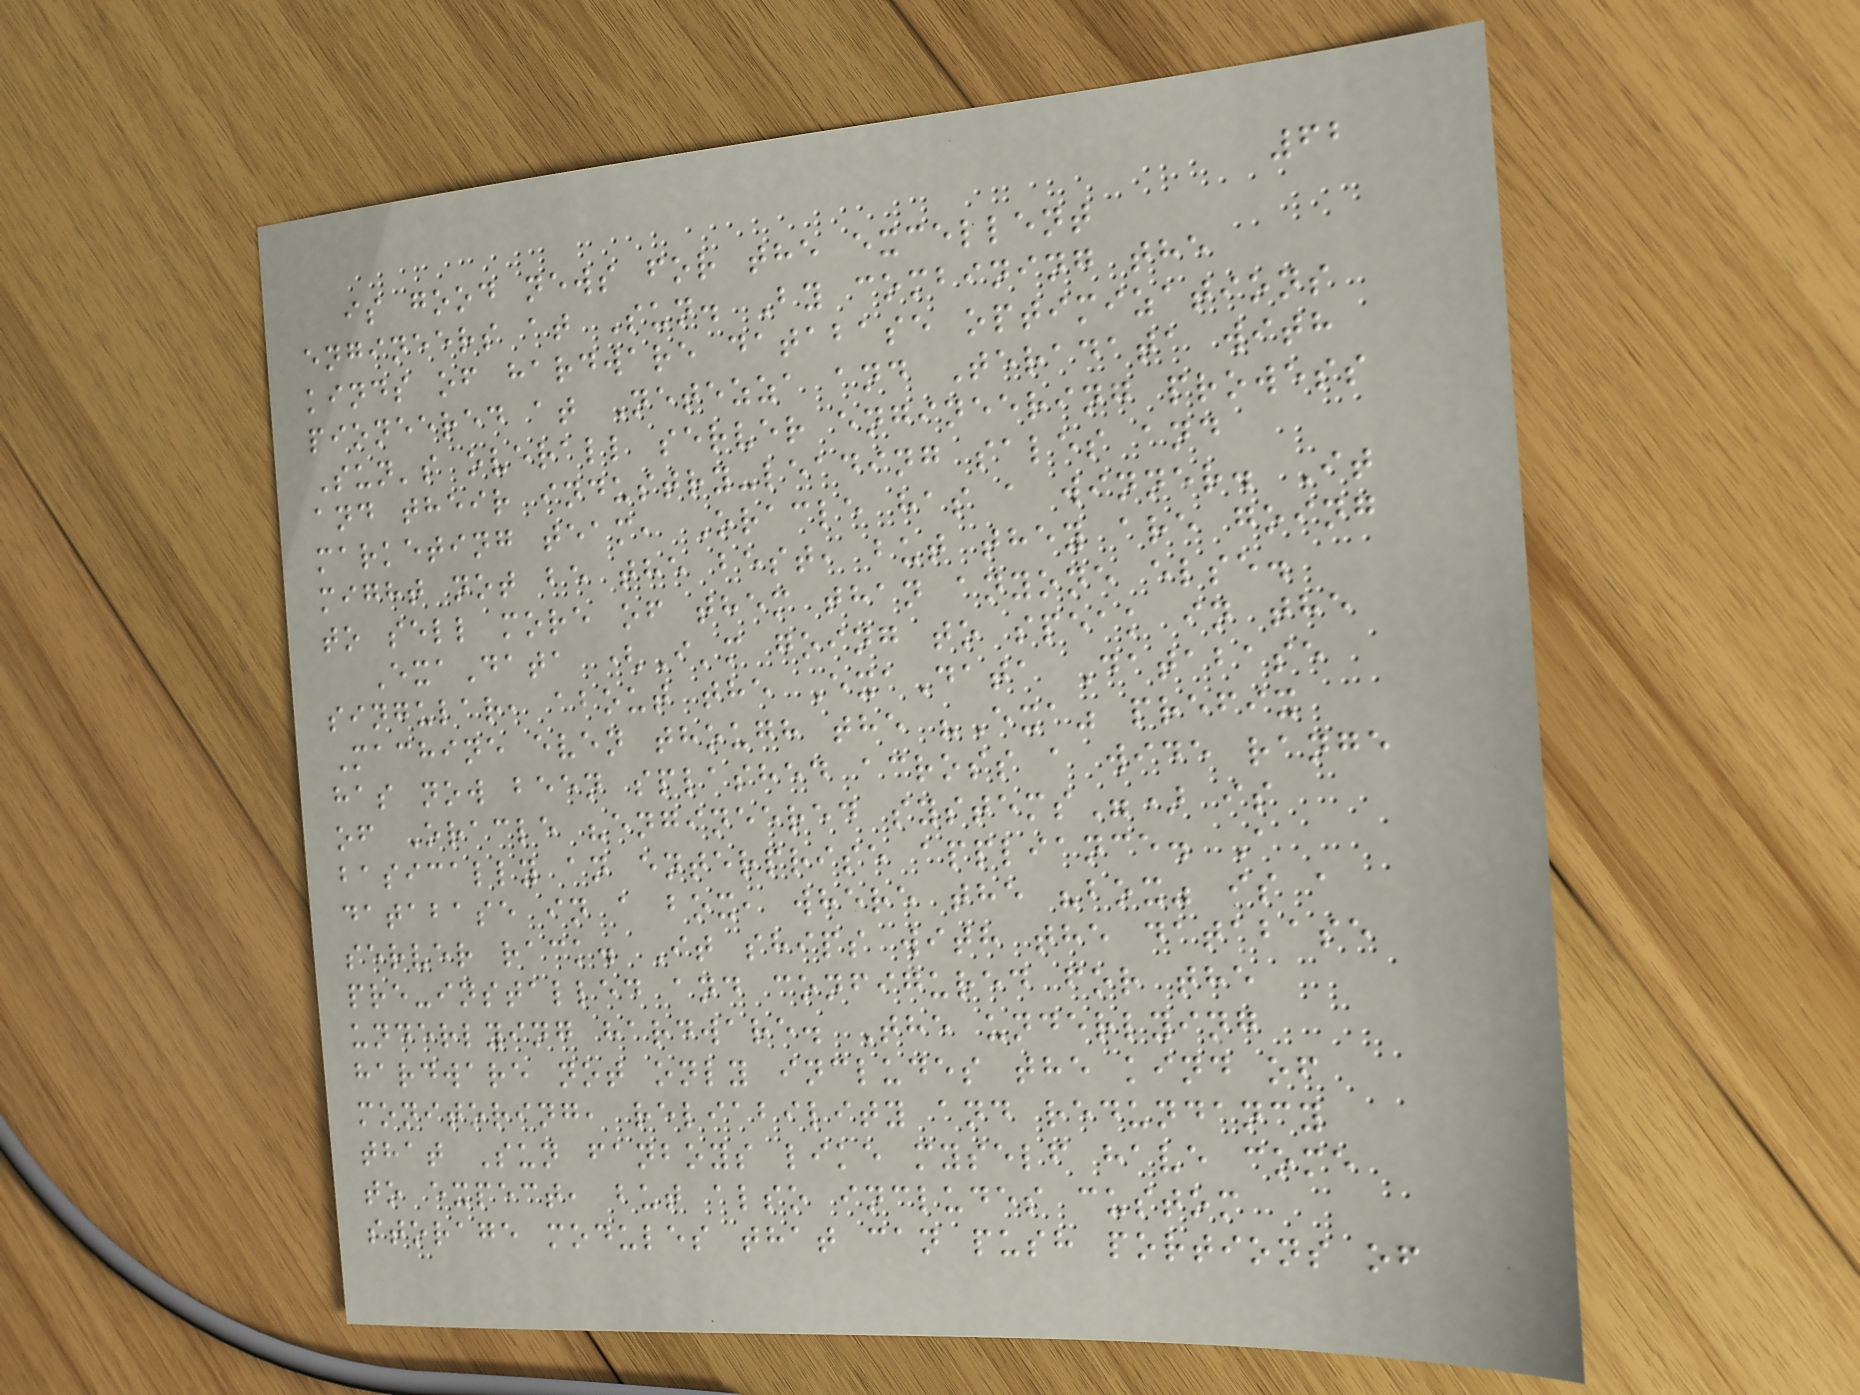62
is good news for the excellent
engineers at Sun. By combining the
kinds of hardware database optimizations
pioneered at Netezza and Teradata with
Sun's overall server engineering prowess
and their industry-leading sales and
marketing team, Oracle has a winner. It
might not be the best, but they are going
to sell more of them than anyone else.
ExaData (I'm going to speak in the
singular, about the ExaData Database
Machine even though the "Exa" prefix
has now been splashed across a wide range
of Oracle "engineered systems") is
basically an enterprise appliance. A
database in a box, where the "box" is a
server rack. It ships with the database
pre-installed and configured for the
underlying hardware. The underlying
hardware not only includes the kind of
monitoring, reliability and redundancy
that Sun fanboys like myself have come
to expect, but also includes custom
storage modules that can push portions of
